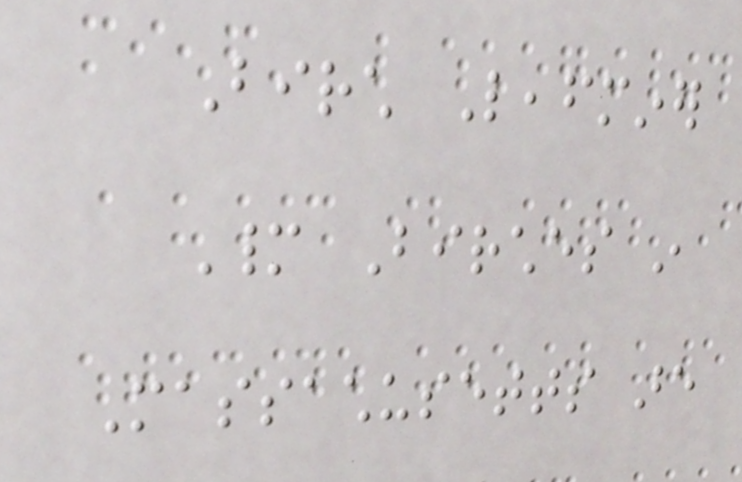Birch Leafminer
Many Birches in
Massachusetts are
